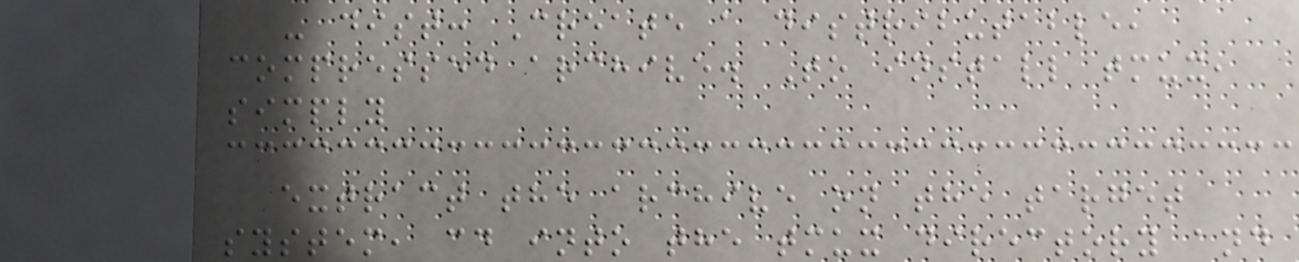- dist: Create a distributable,
compressed archive. To install tmux,
simply
extract the archive on the target
system, cd into the tmux directory and
